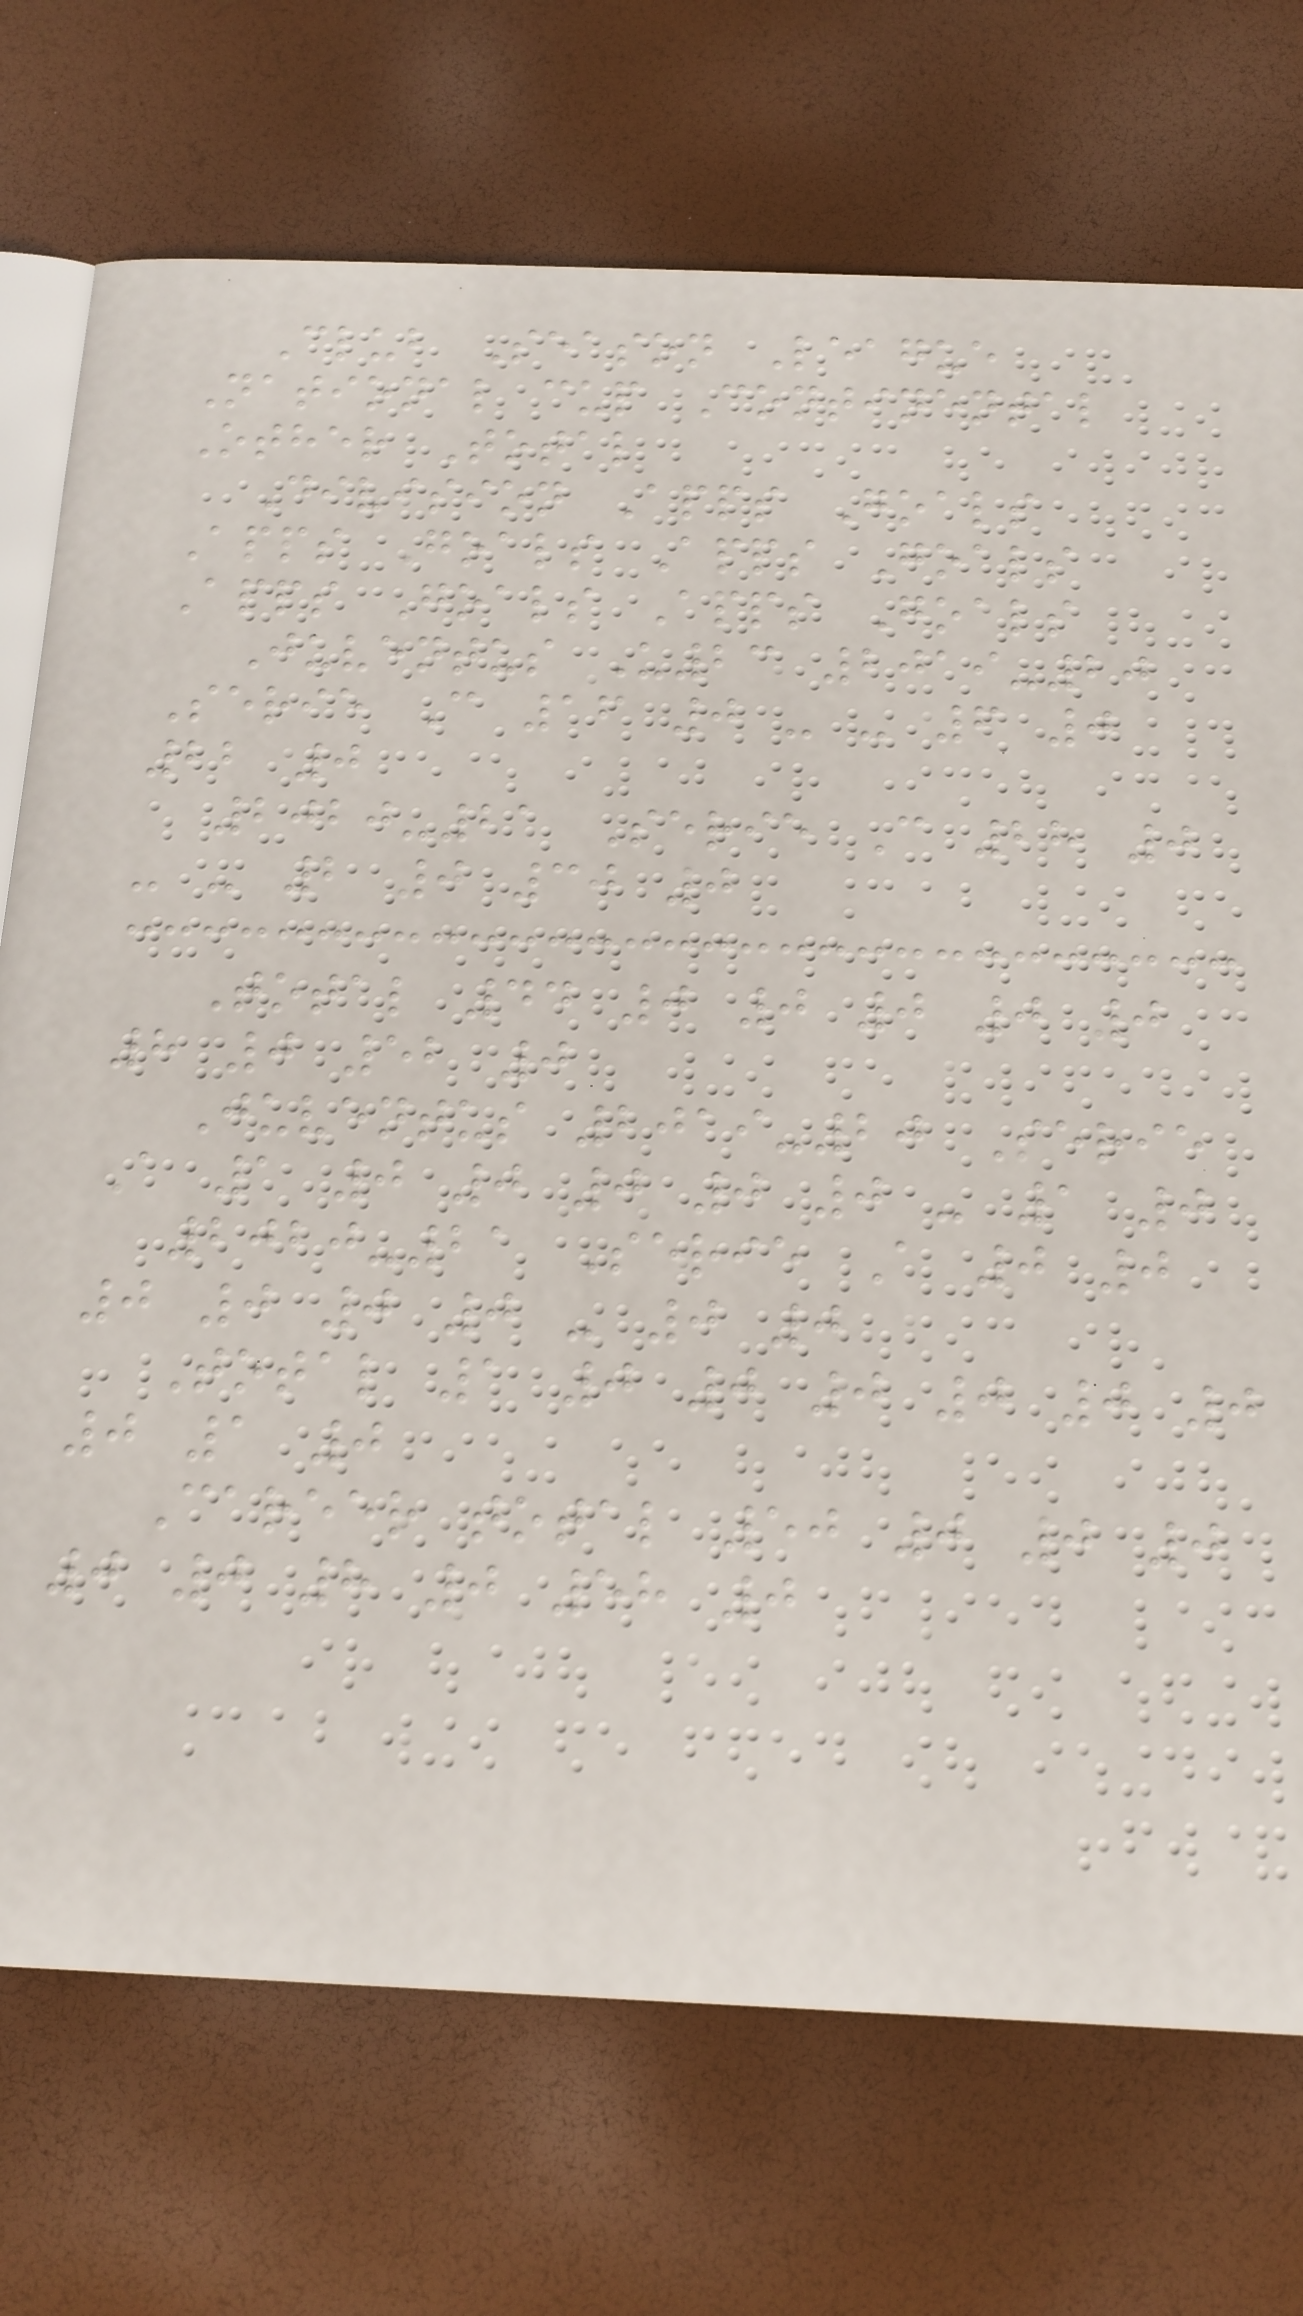Club Season League
National cup Continental
Other Total
Division Apps Goals
Apps Goals Apps Goals
Apps Goals Apps Goals
Juventus U23 2019-20
Serie C 16 0 - - 6 0
22 0
2020-21 Serie C 28 0
- - 2 0 30 0
Total 44 0 0 0 0 0
8 0 52 0
Juventus 2019-20 Serie
A 1 0 0 0 0 0 - 1 0
2020-21 Serie A 0 0
0 0 0 0 - 0 0
Total 1 0 0 0 0 0 0
0 1 0
Career total 50 0 0 0
0 0 8 0 58 0
